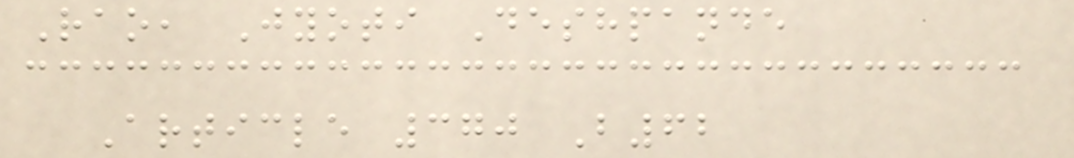Rao, Jyoti Deshpande
Article 370 B62
